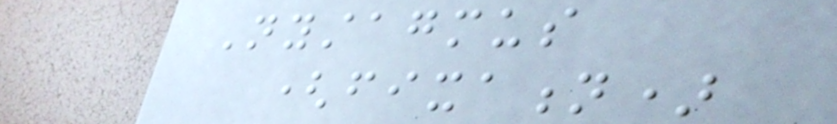Nystagmus
(fixation)
